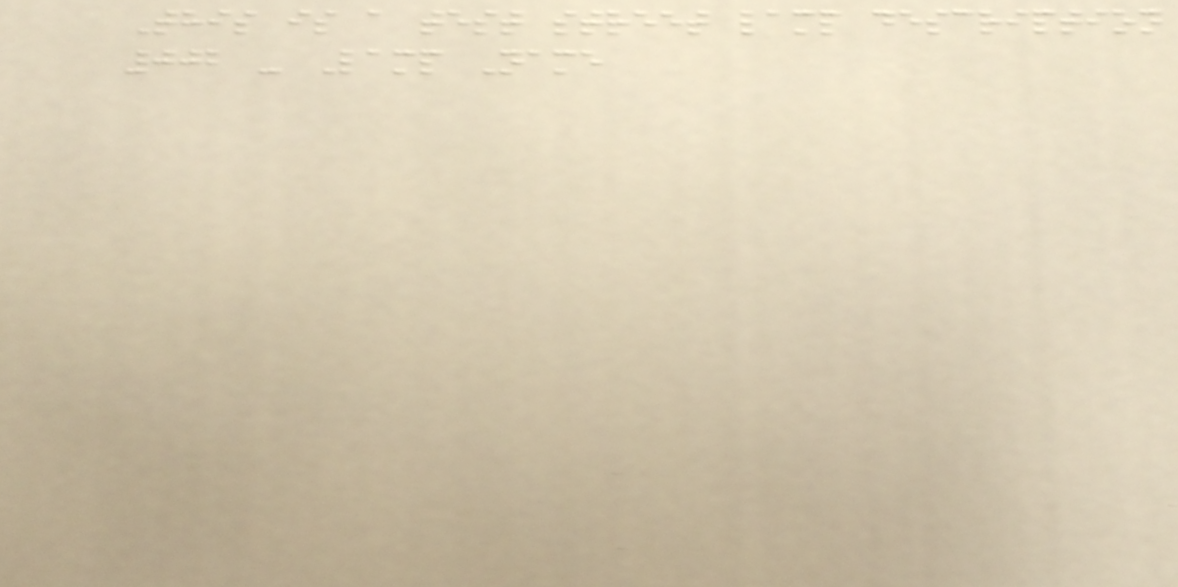This is a test street lamp description
002 - Lamp Name
